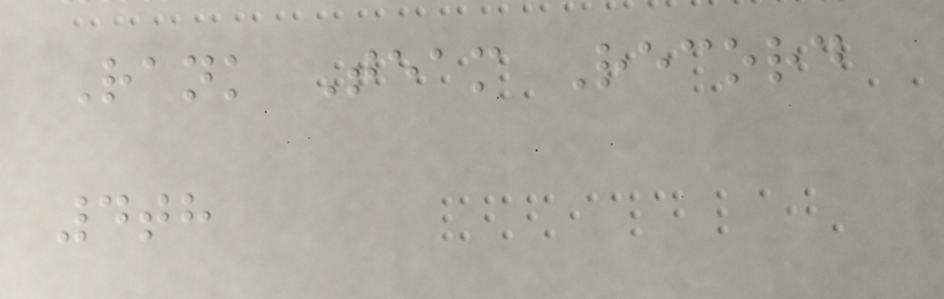Rank Team Record
4th
